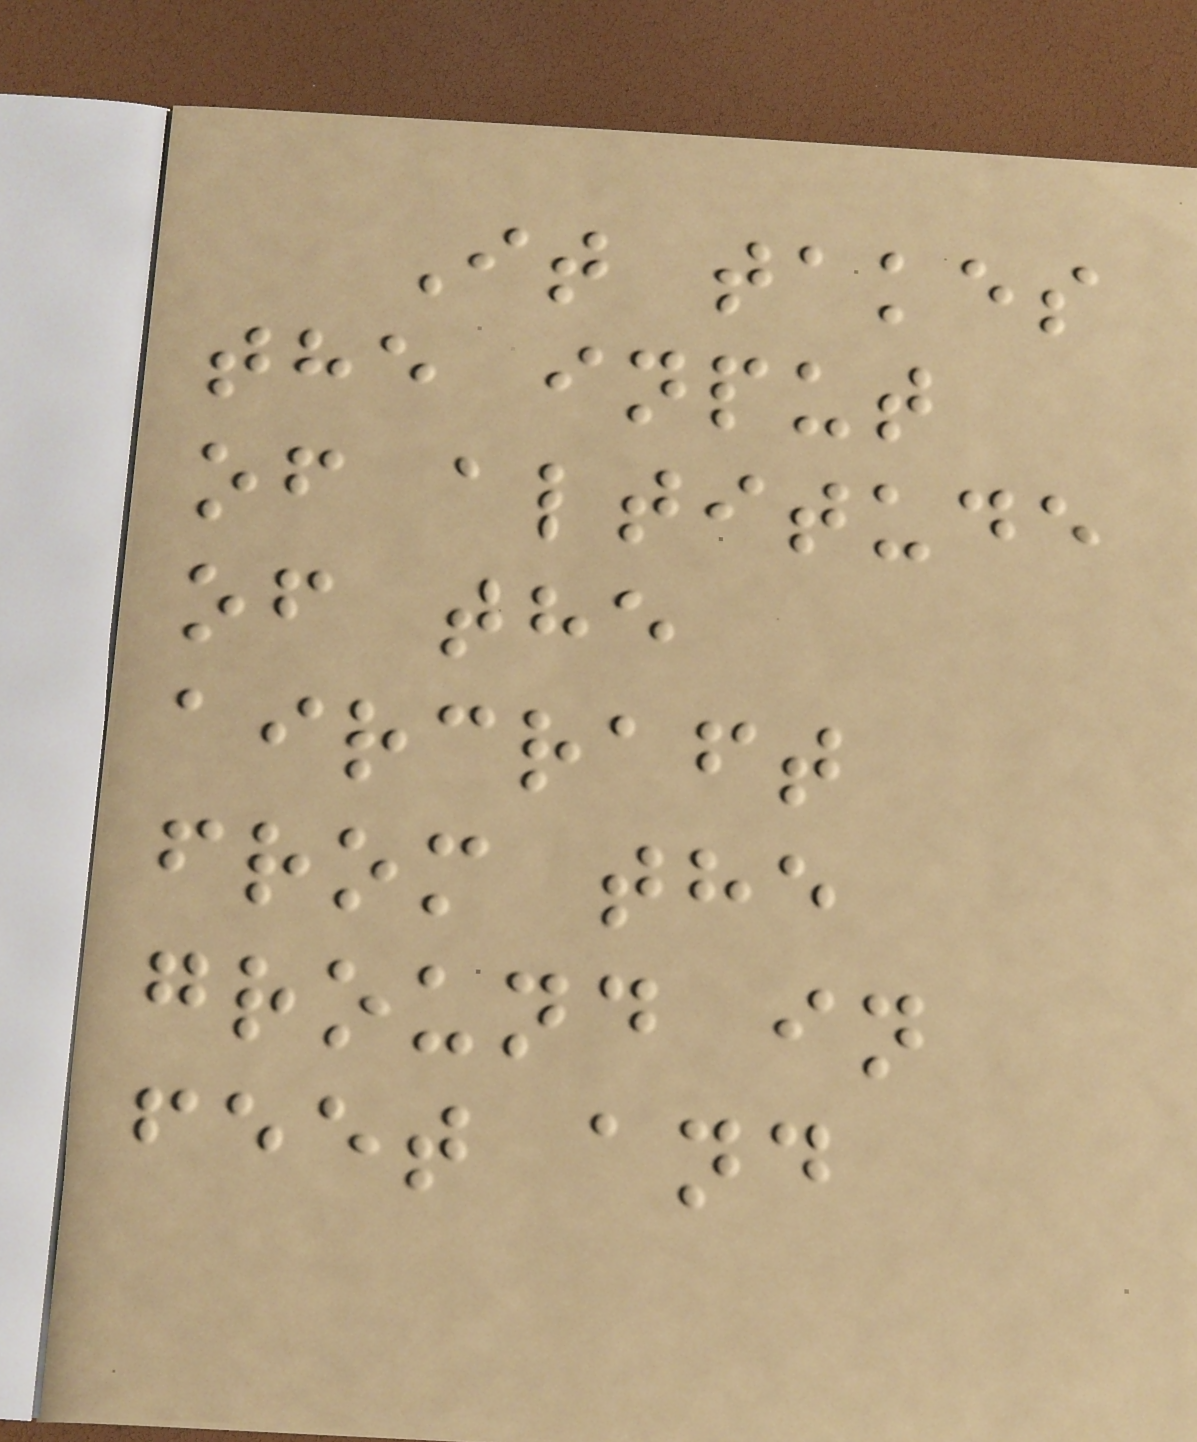It takes
the input
of altitude
of the
aircraft
from the
ground in
feet and
